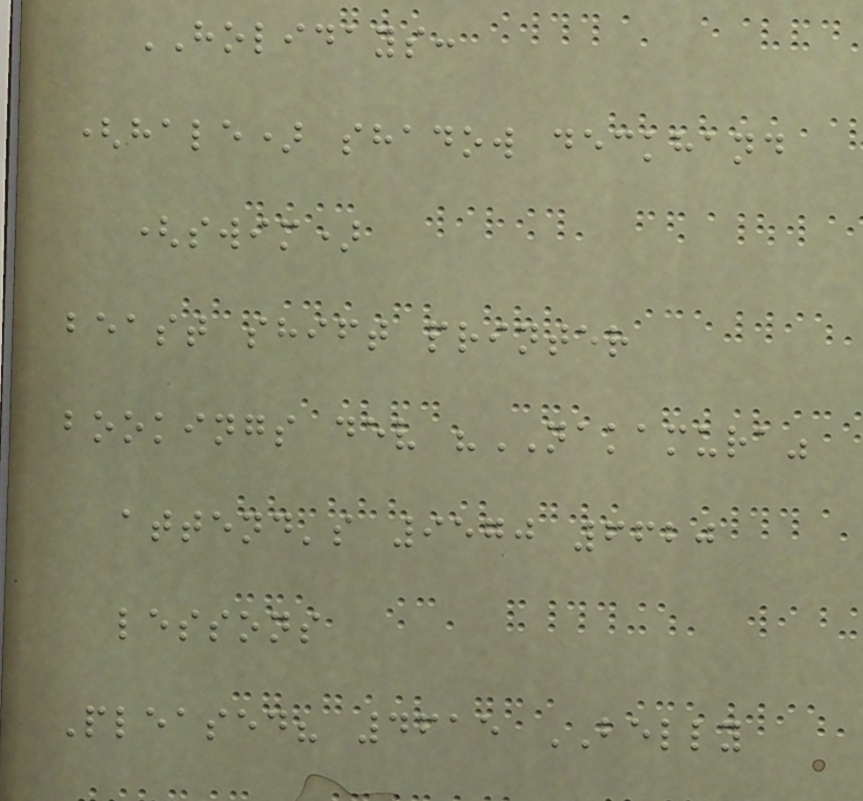HOLIDAYS:
(hale) shadow deckhand
(swim)
beast shift printer
bookings dev "NAKAMURA"
attend's 9570 6620
lessons
Pleased? 4615 BELLY
